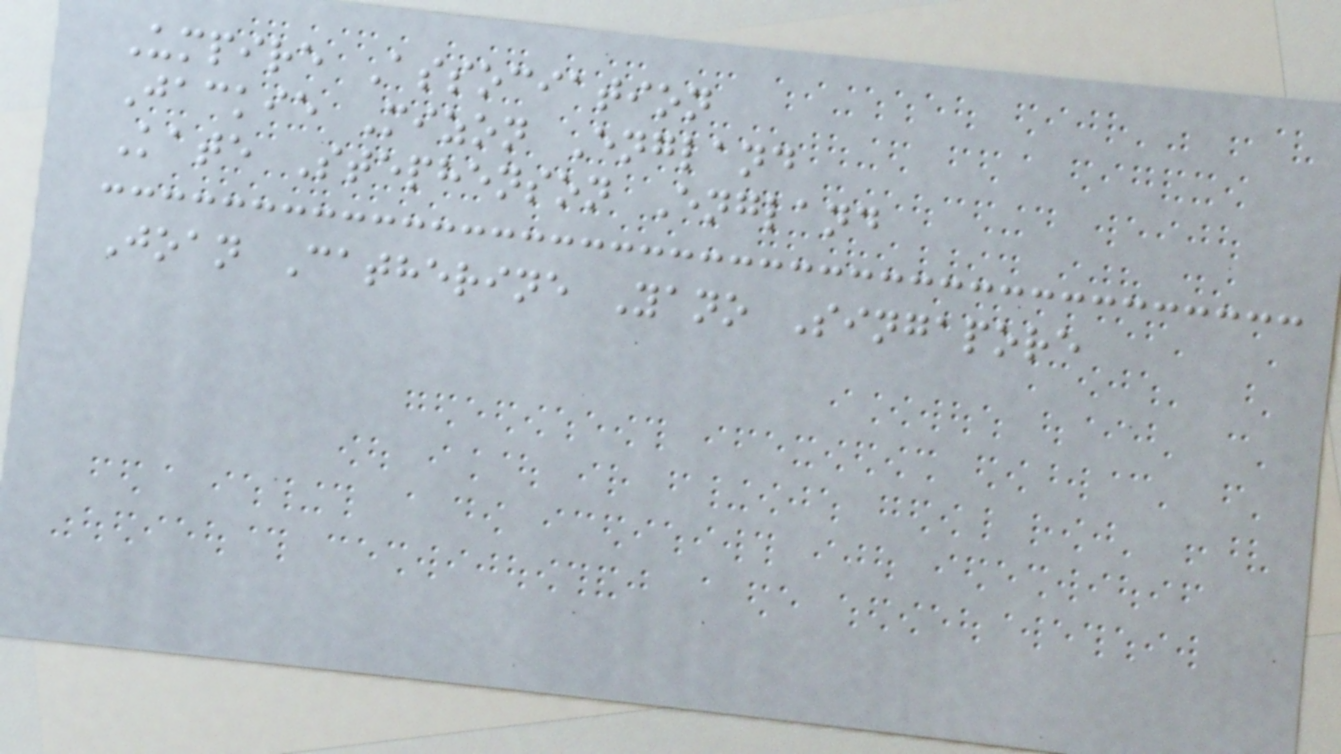Umpire Association
Jackie Mizon England
Kate Stephenson England
Joan Catherine Yano Singapore
